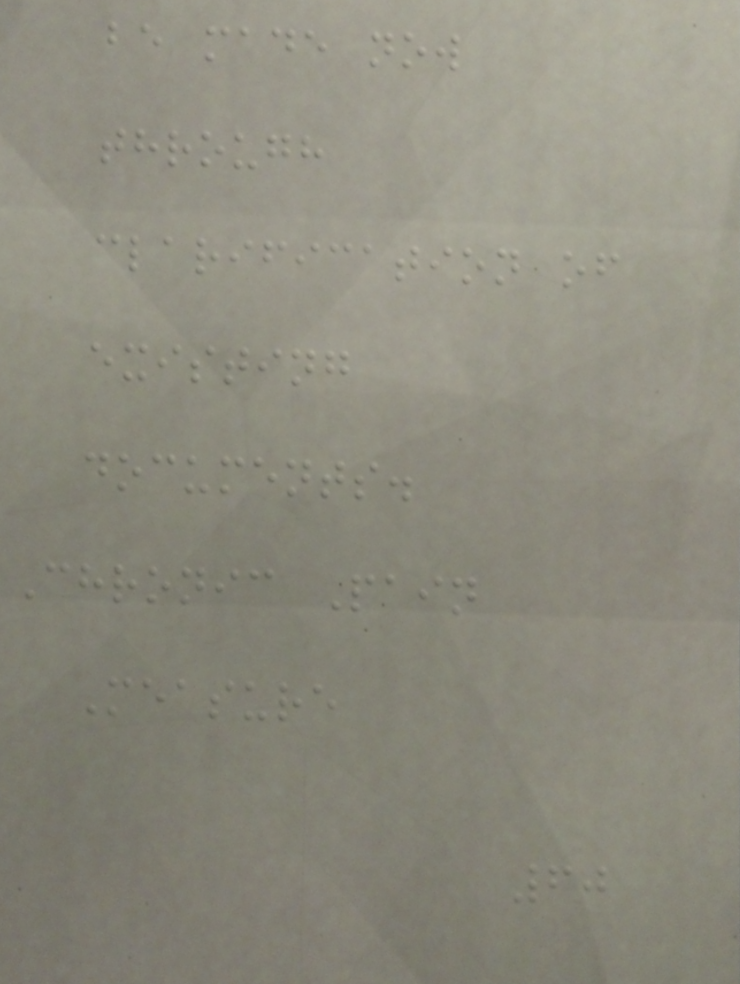be made now
through
clarification of
existing
documents.
Chronic Pain
Measure
60
